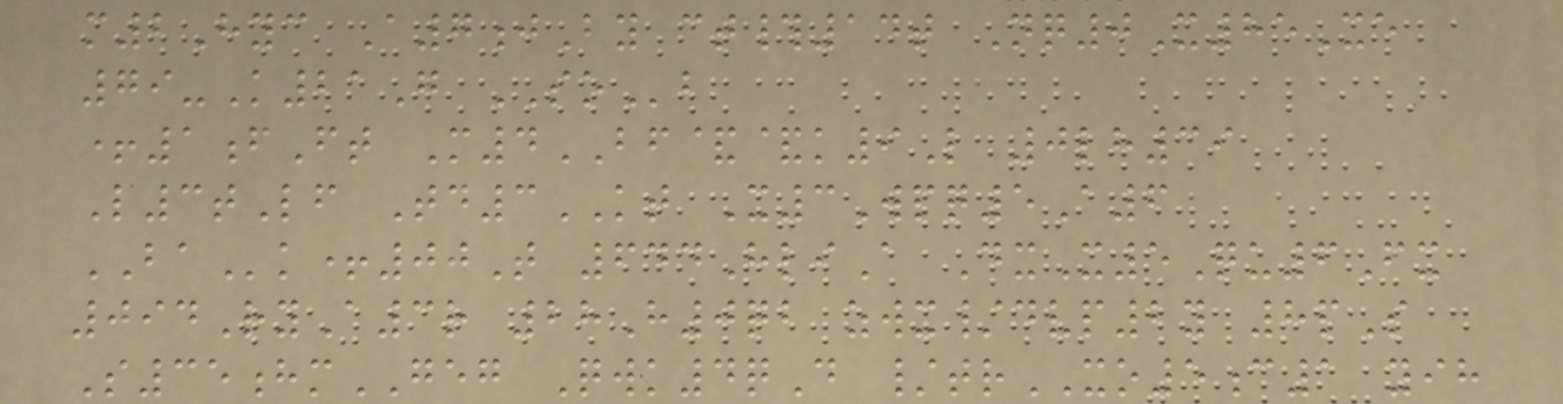m2Hyc A7jBy ct#14t Nq0X85Xe
79-K21G SOb
+1fFt M4BF&&k9L 0lh39
L3tLf Td3KT X3Wpq5A6
BAk+00T 644HliA DxX5Qu6Fx
094RyA3r 28H0qb zwx/dvp2y 8pS
S35hmGEG Qwk4qD /trXO5c1 yih
